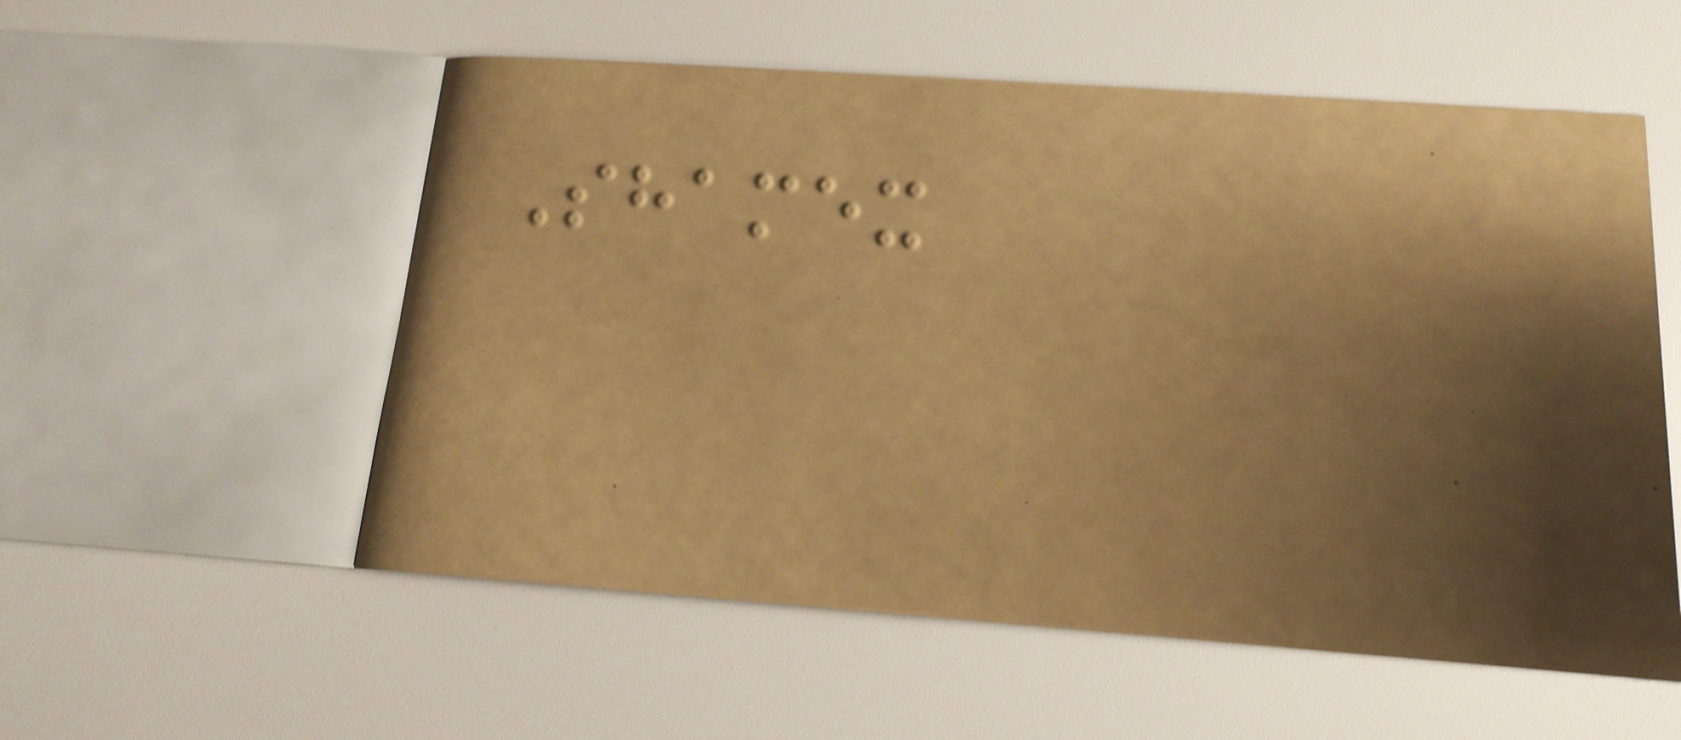Shamex
